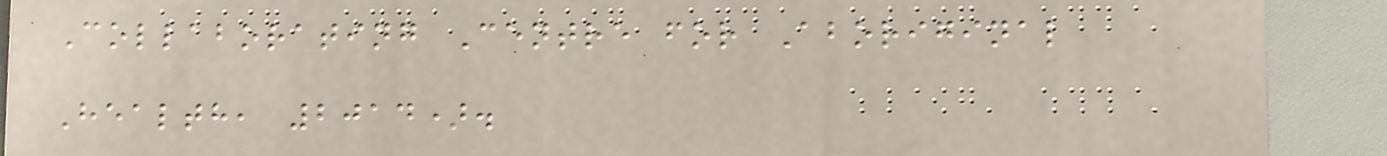Collaborating Centre for Aboriginal
Health, 2014).
